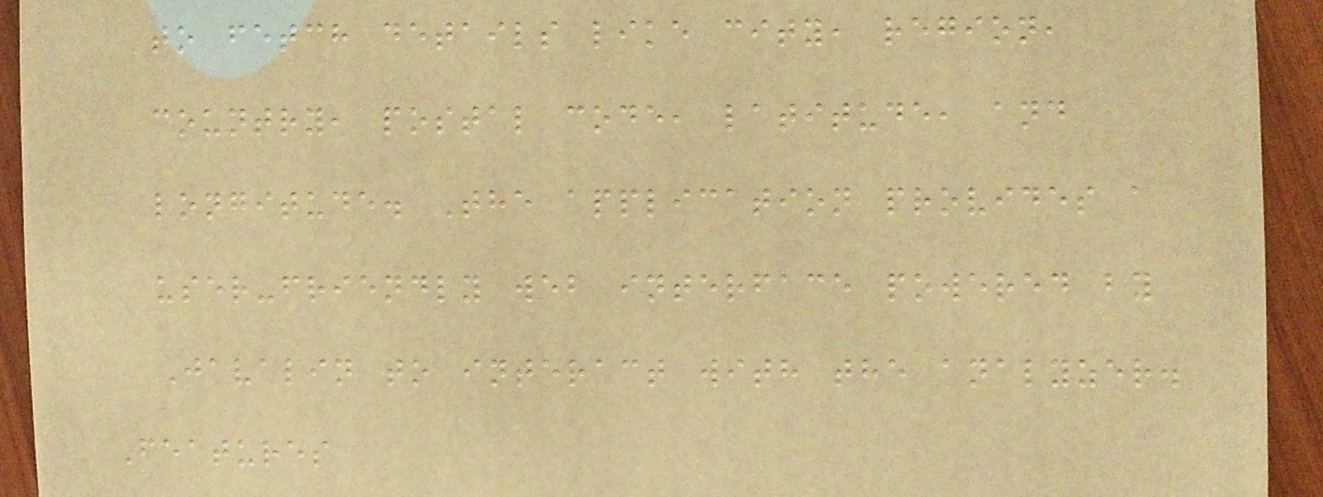to fetch details like city, region,
country, postal code, latitude, and
longitude. The application provides a
user-friendly web interface powered by
Javalin to interact with the analyzer.
Features
